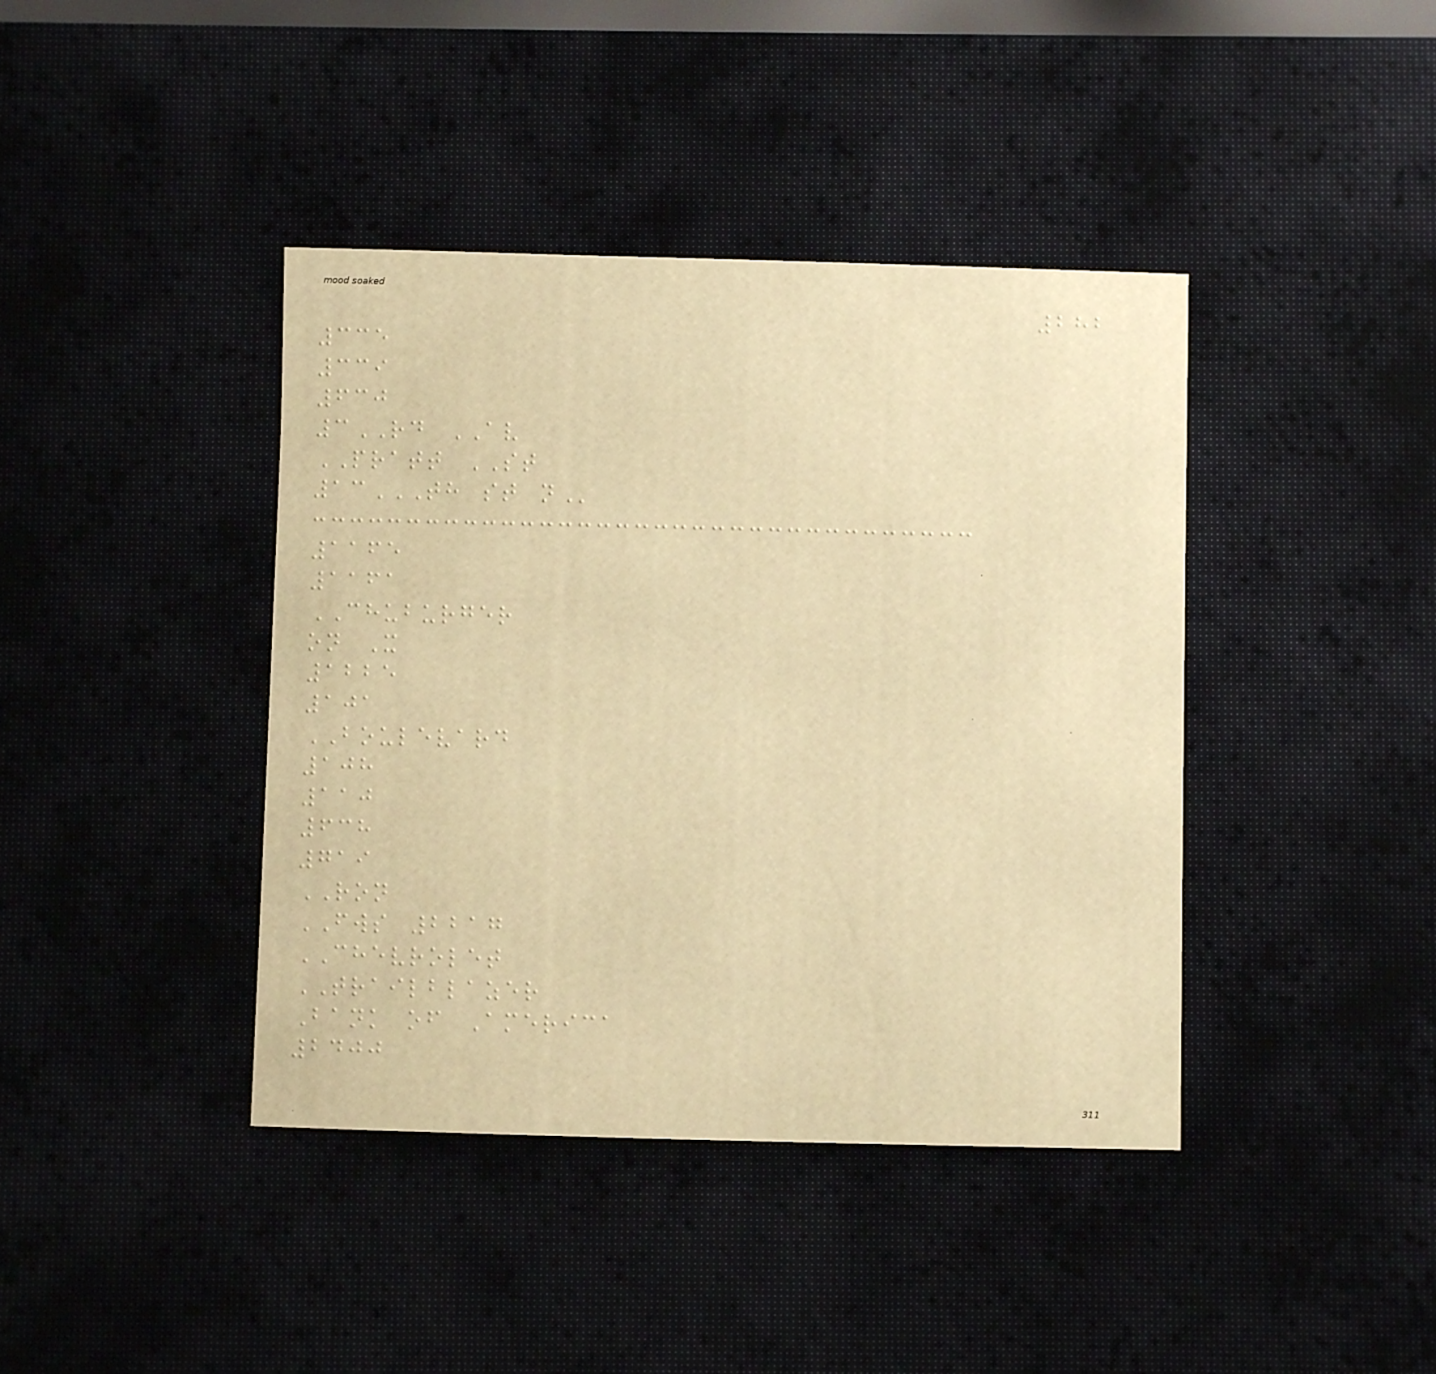282
335
339
630
3RD AV
PRATT ST
13TH ST N
1165
1161
CHUBURGER
on X
1225
101
BOULEVARD
108
110
638
719
RON
FWS 2217
CHEVROLET
TRAILBLAZER
Bank of America
2400
